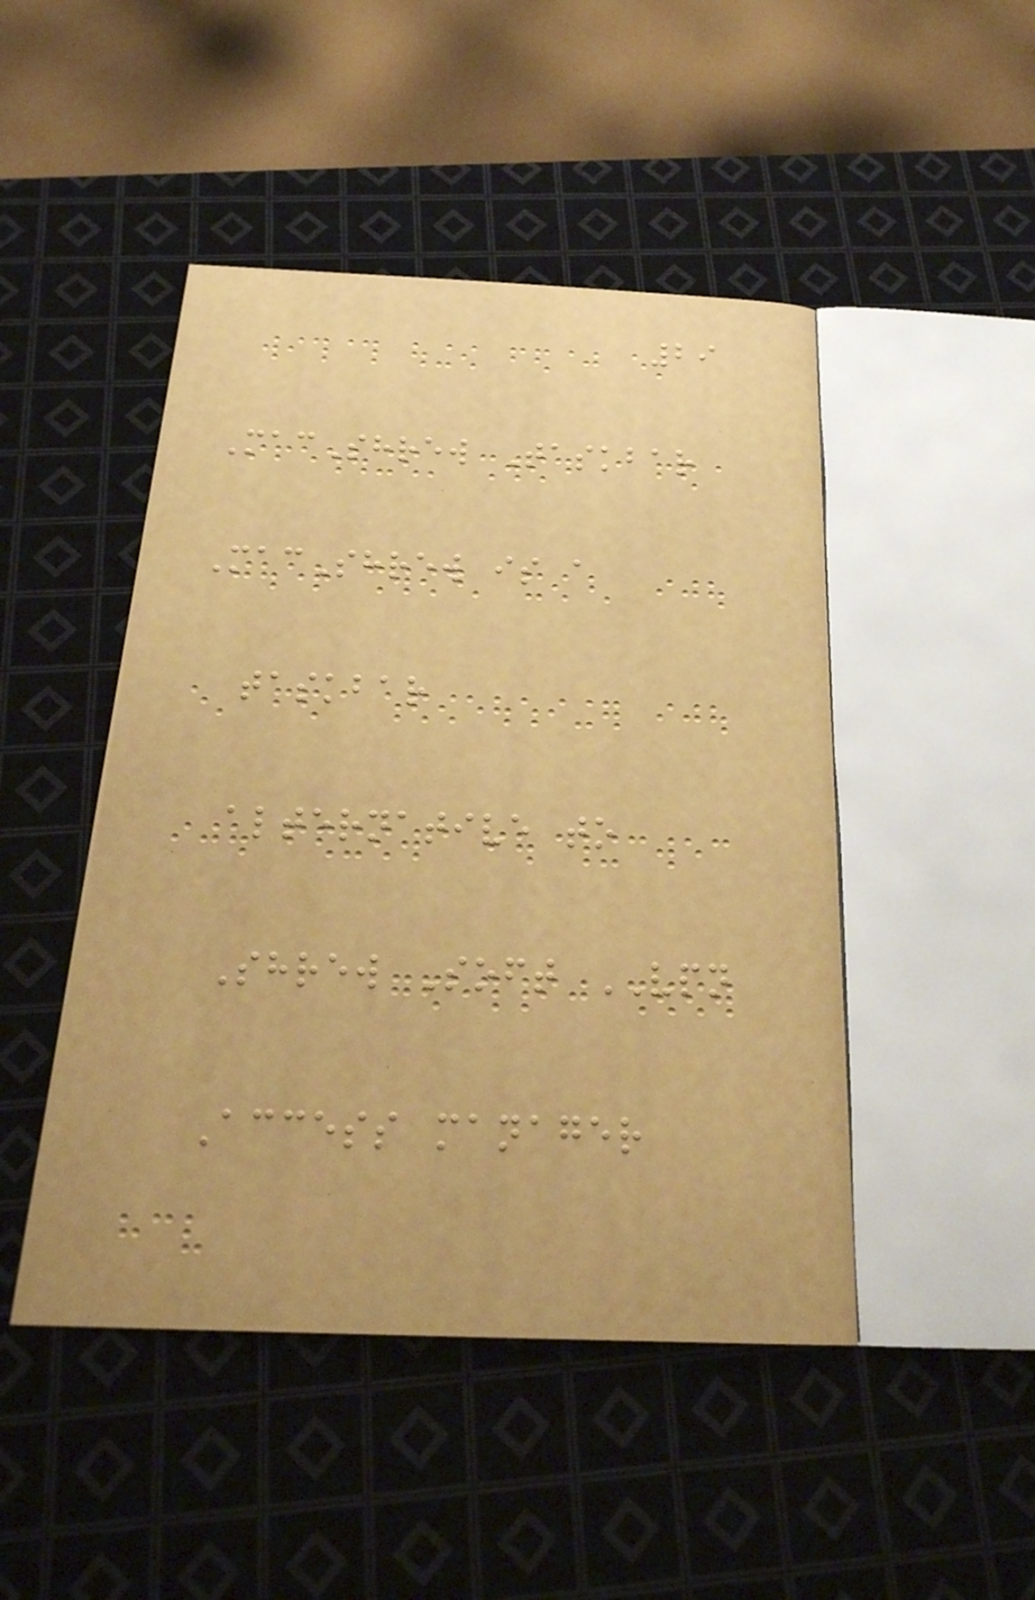29
MacShrew Taskbar
MacShrew is a
taskbar
alternative to
Shrew Soft VPN
Access manager
